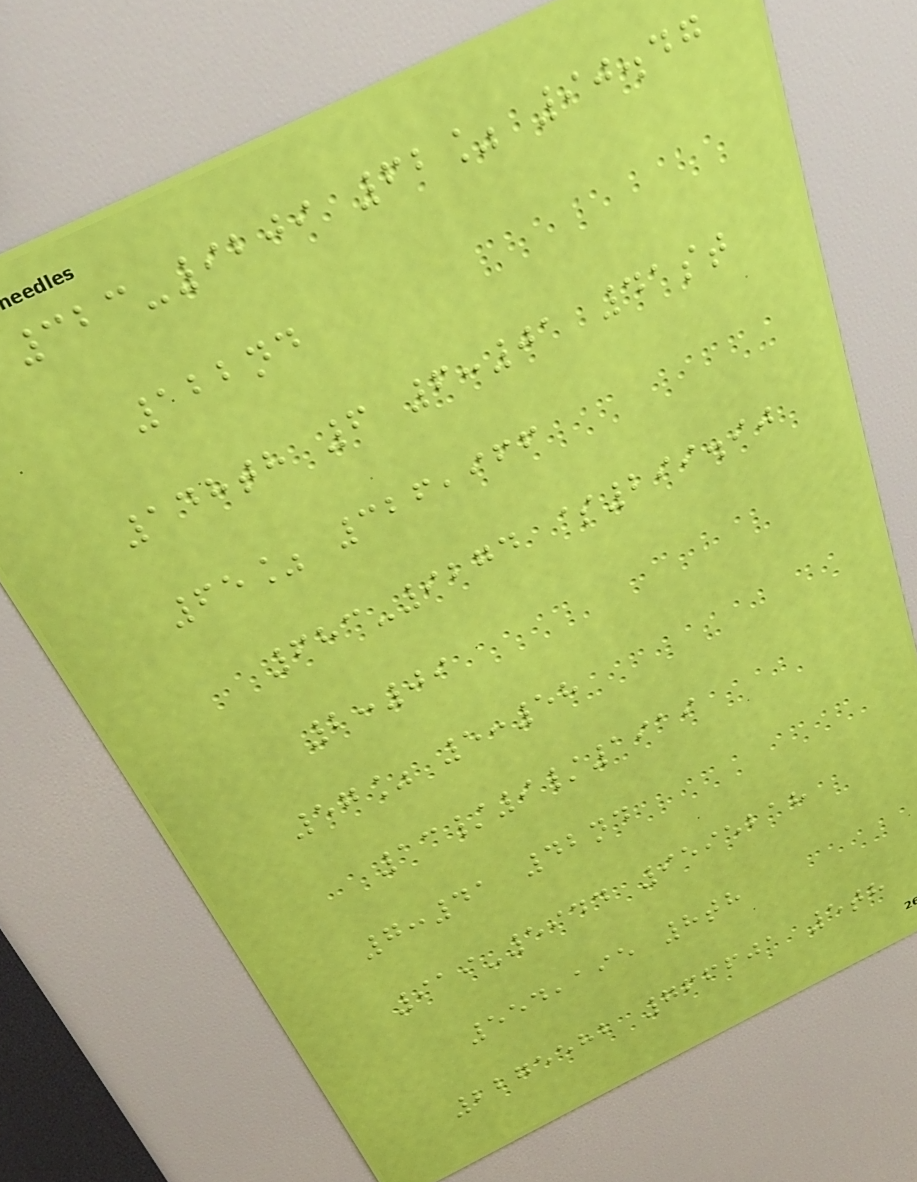323-9209 62% 90.47
122nd
148th 6 6:01 41st
65% 326,966
683-9274 $299.90
2:09
57% 5:58
13/9/1919
7:41 42nd
919-5944 9595218
554,195 8th
2275582 766601 5th
